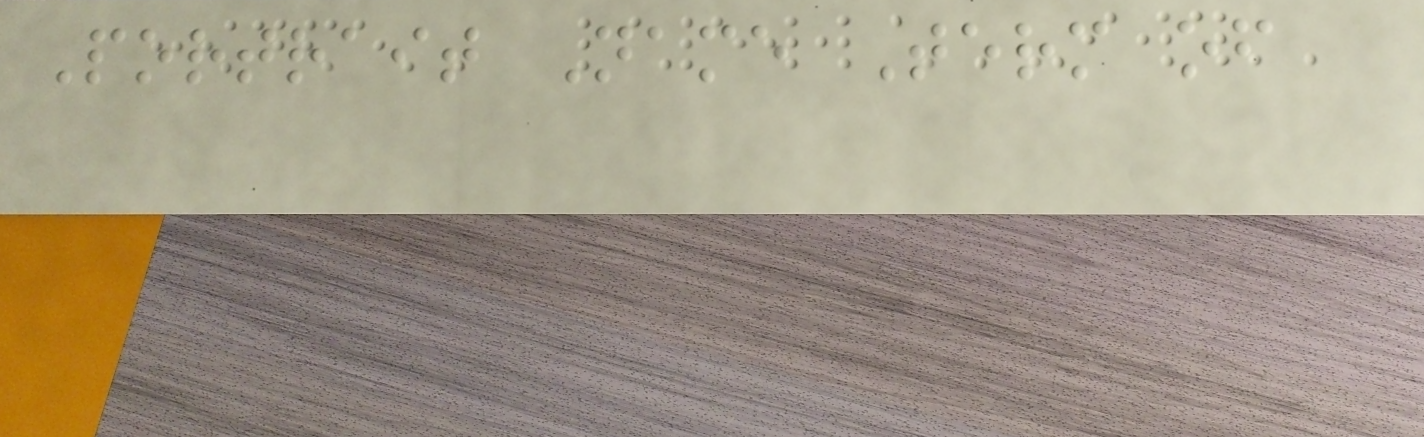Portrait Name Term of
